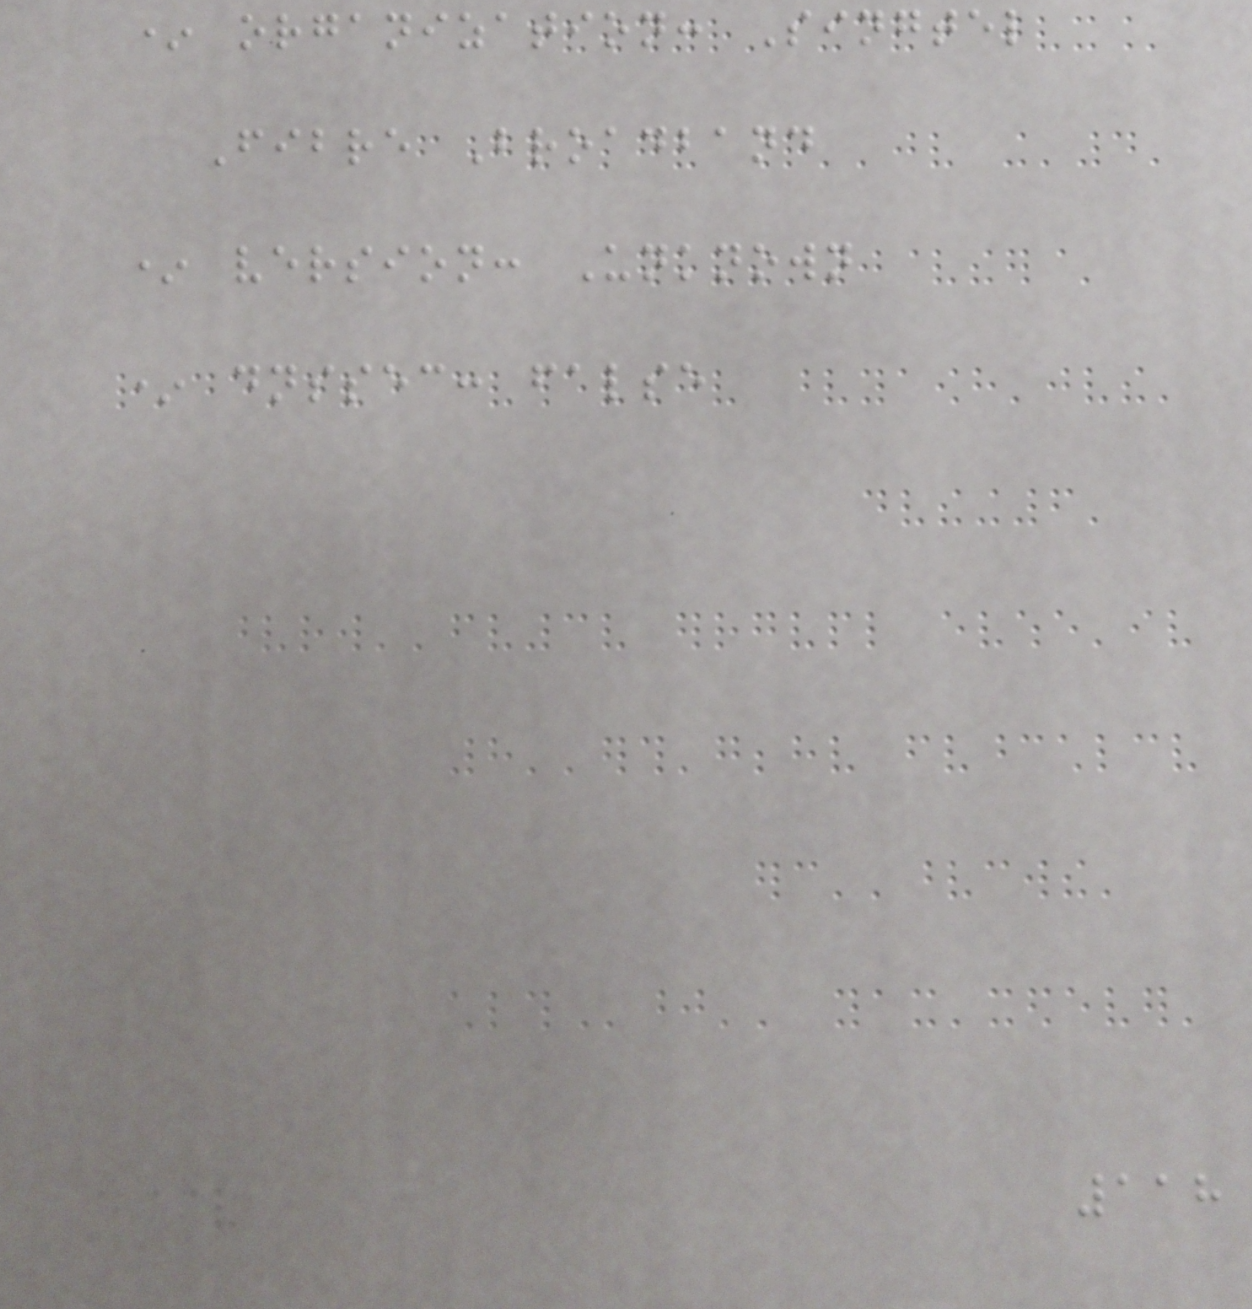* organization: Singtel
Fibre Broadband
* version: Unknown
* dnssec: false
118
